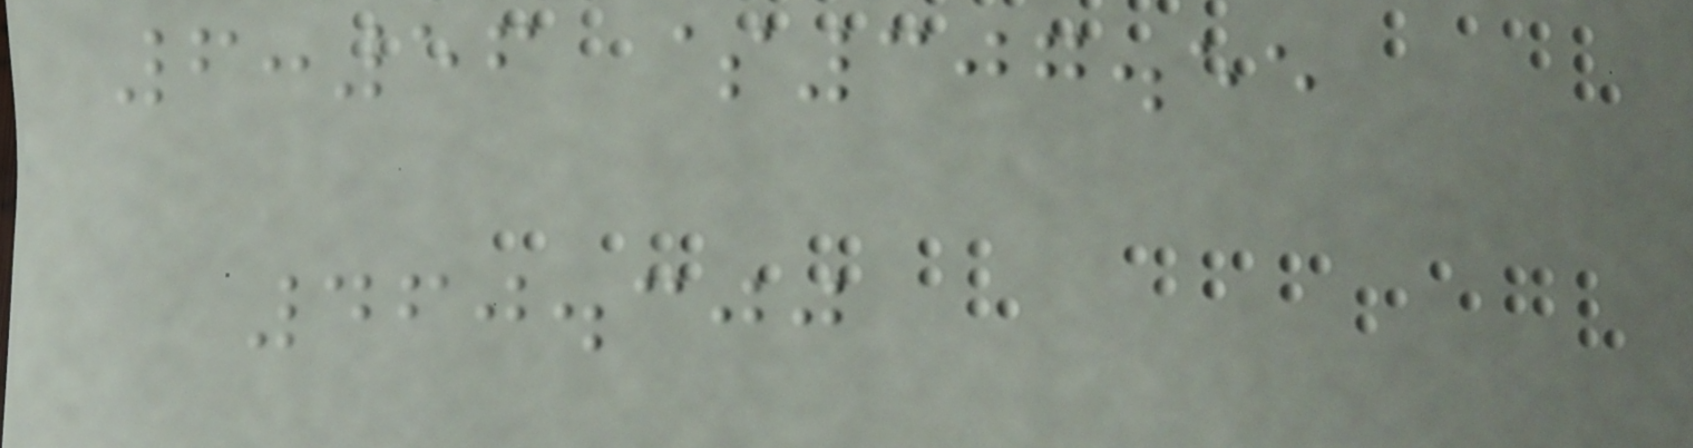6:56 $307.55
460.300
